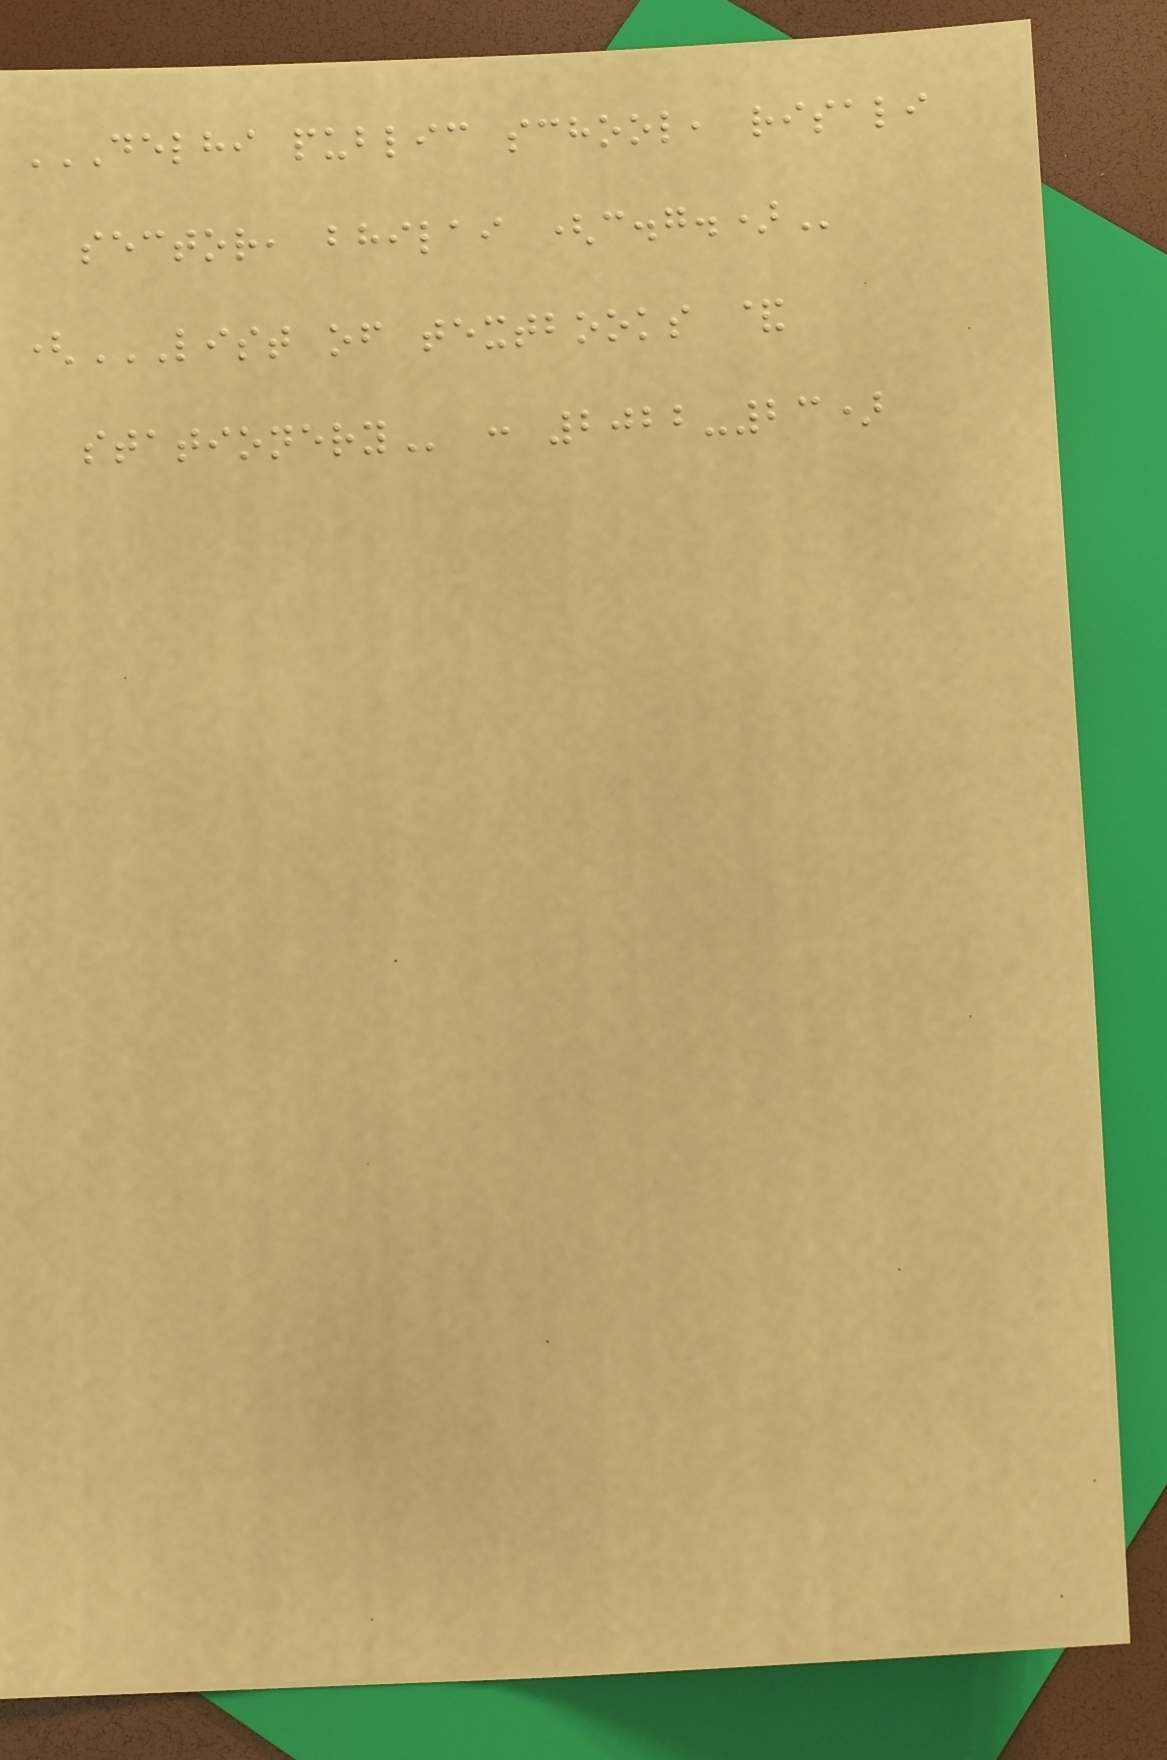DELHI PUBLIC SCHOOL, RISALI
SECTOR, BHILAI (C.G.)
(LIST OF TEXTBOOKS &
STATIONERY : 2022-23)
